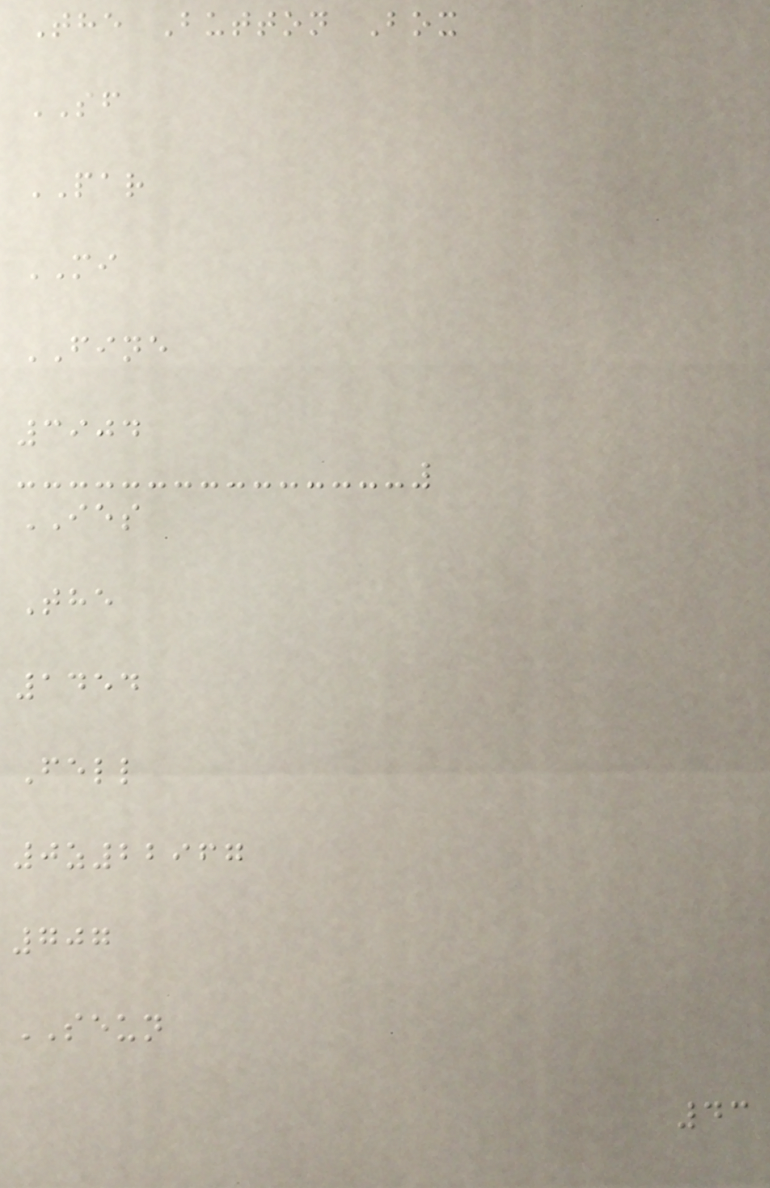The Button Box
SF
PAR
MI
FINE
3904
IES
The
1454
Fell
0z22967
707
SEUN
43
